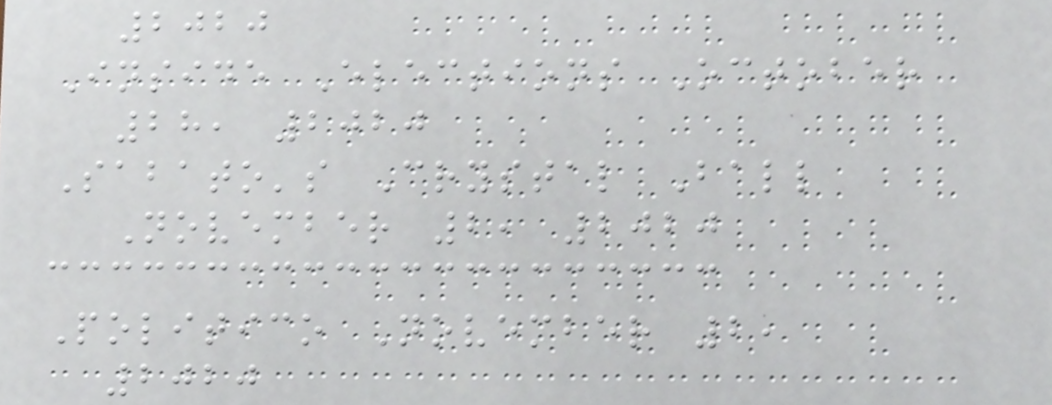2020
Inside Elections October
28, 2020
Sabato's Crystal Ball
November 2, 2020
Politico November 2,
2020
